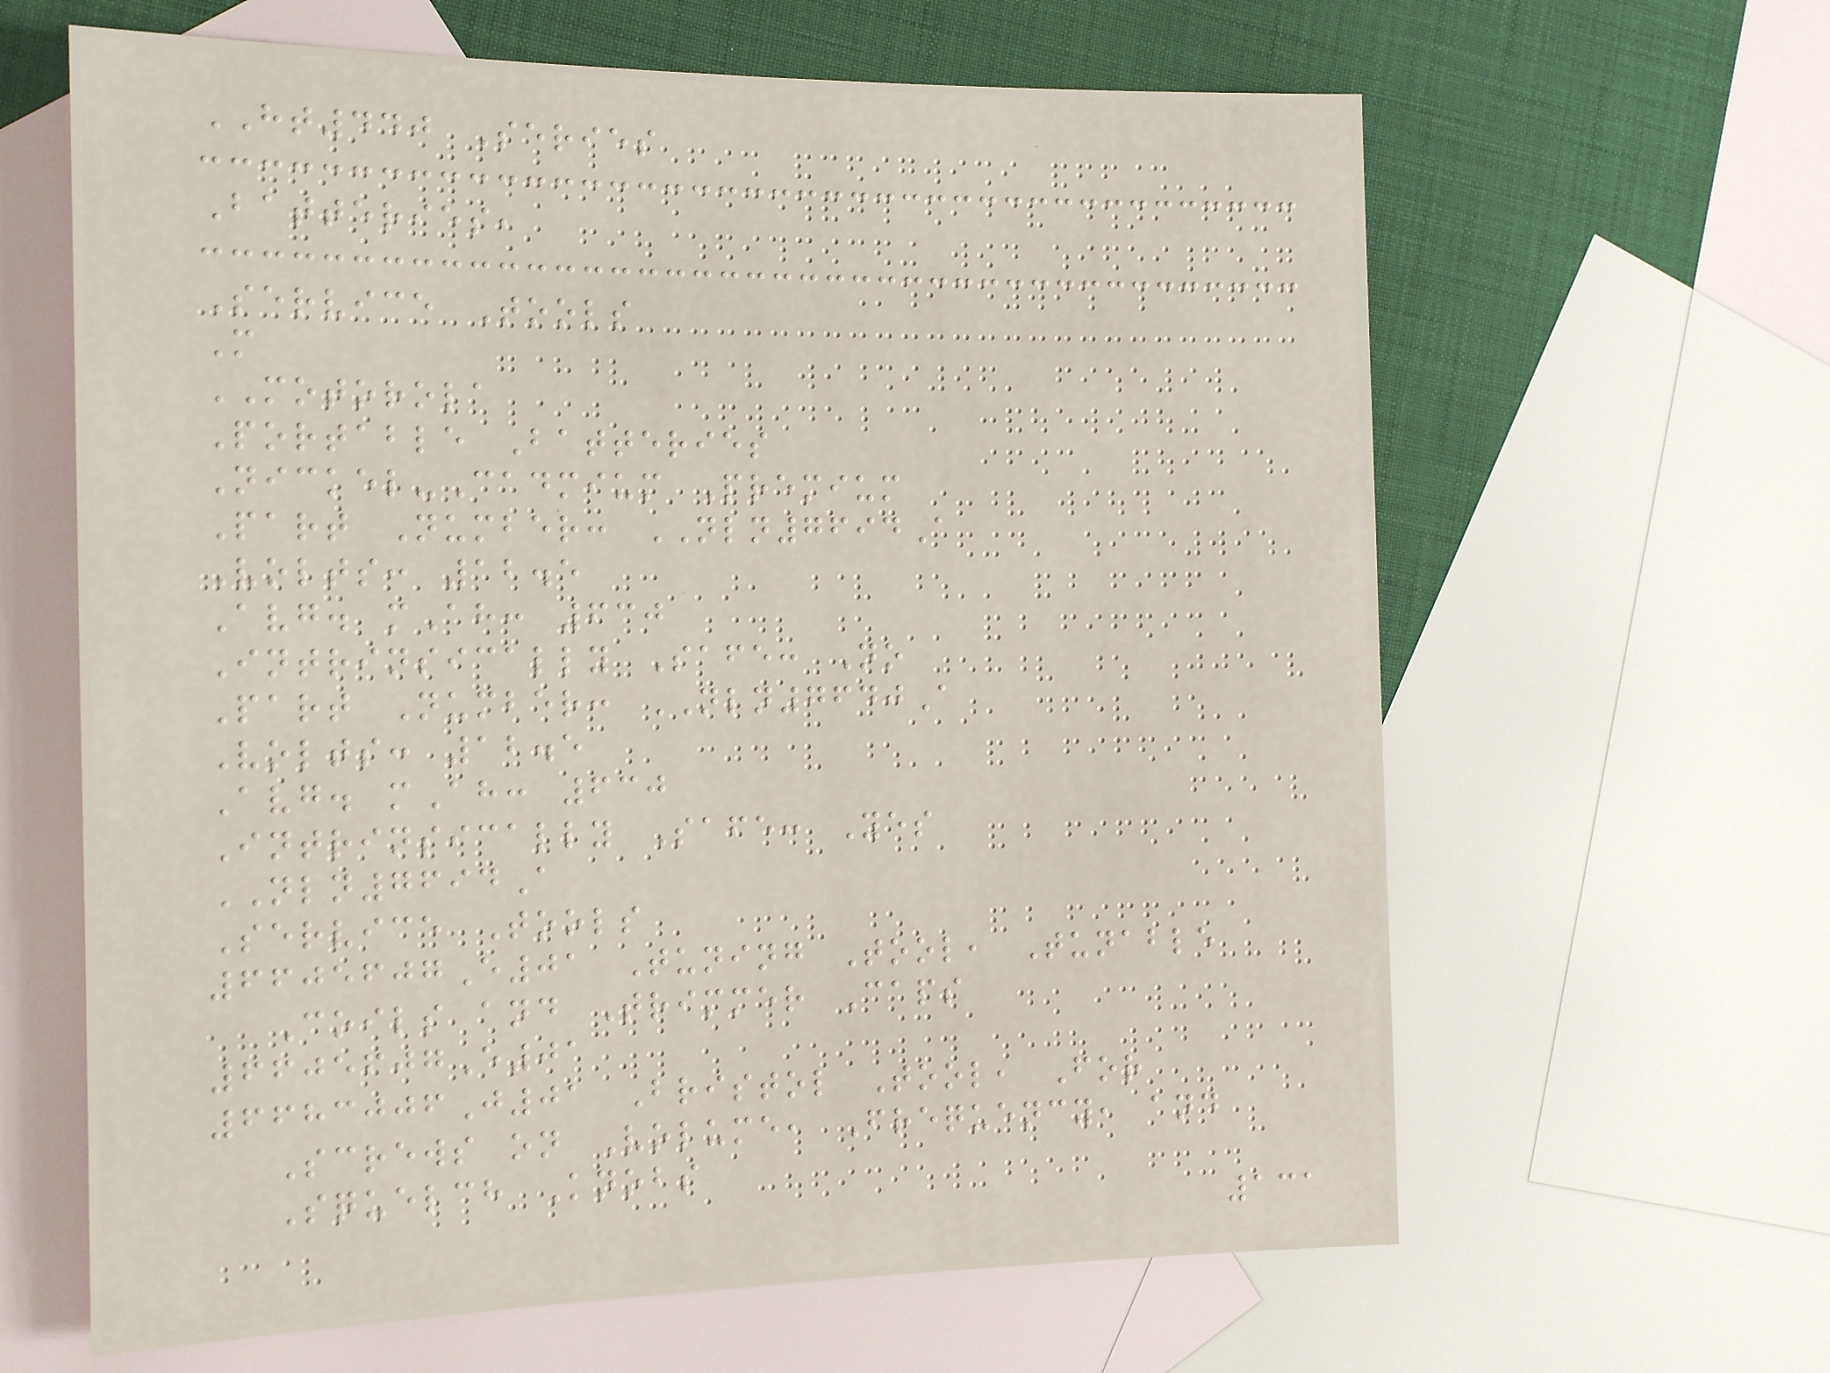HT440 Series
Batteries,
Service Tools
M
MOTOROLA
Portable Batteries
Nickel-Cadmium Premium
Part Number: NLN7694A
Volts: 12.5
Avg. mAh: 630
Intrinsically Safe: No
Part Number: NLN7640A
Volts: 12.5
Avg. mAh: 630
Intrinsically Safe: Yes
NLN7694A
Service Tools
6605607E01 Tuning Tool, Tunable
Coils and Trimmer Caps
6605607E01
6683006J01 Bristol Tool, For
Screws on Volume, Frequency, and
Squelch Knobs
131
